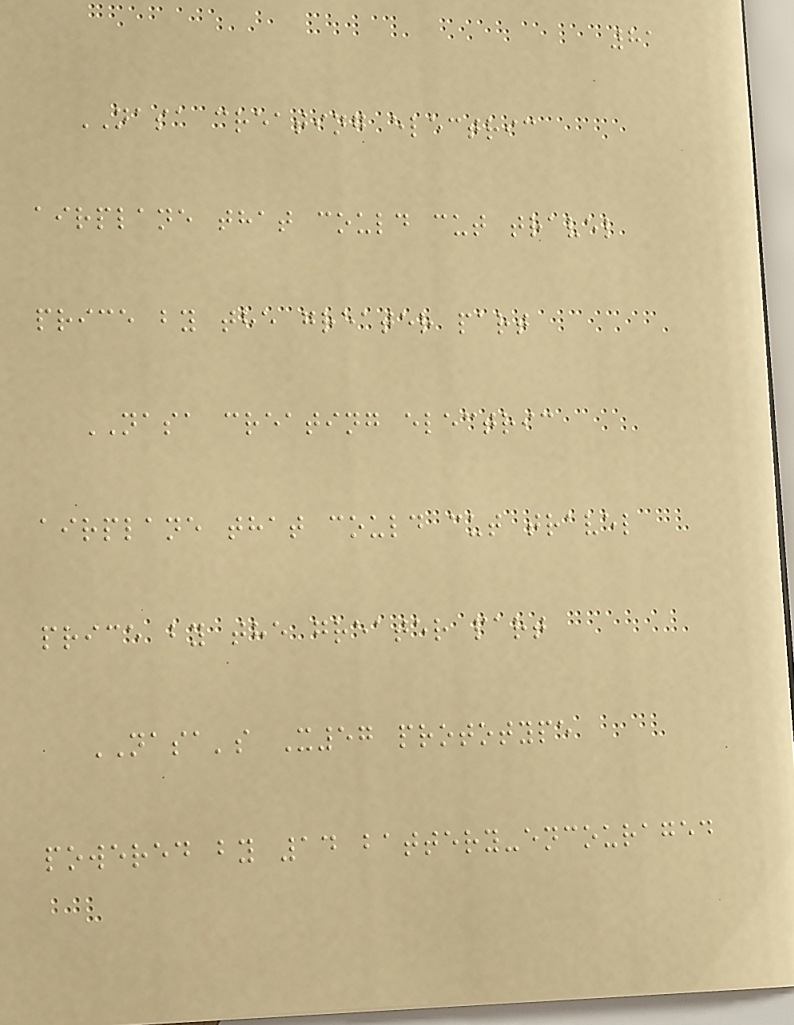81
NASA creating electric
airplane that could cut travel
price by the greater part
NASA creating electric
airplane that could cut travel
price by the greater part
NASA's X57 prototype
powered by 14 battery-encouraged
